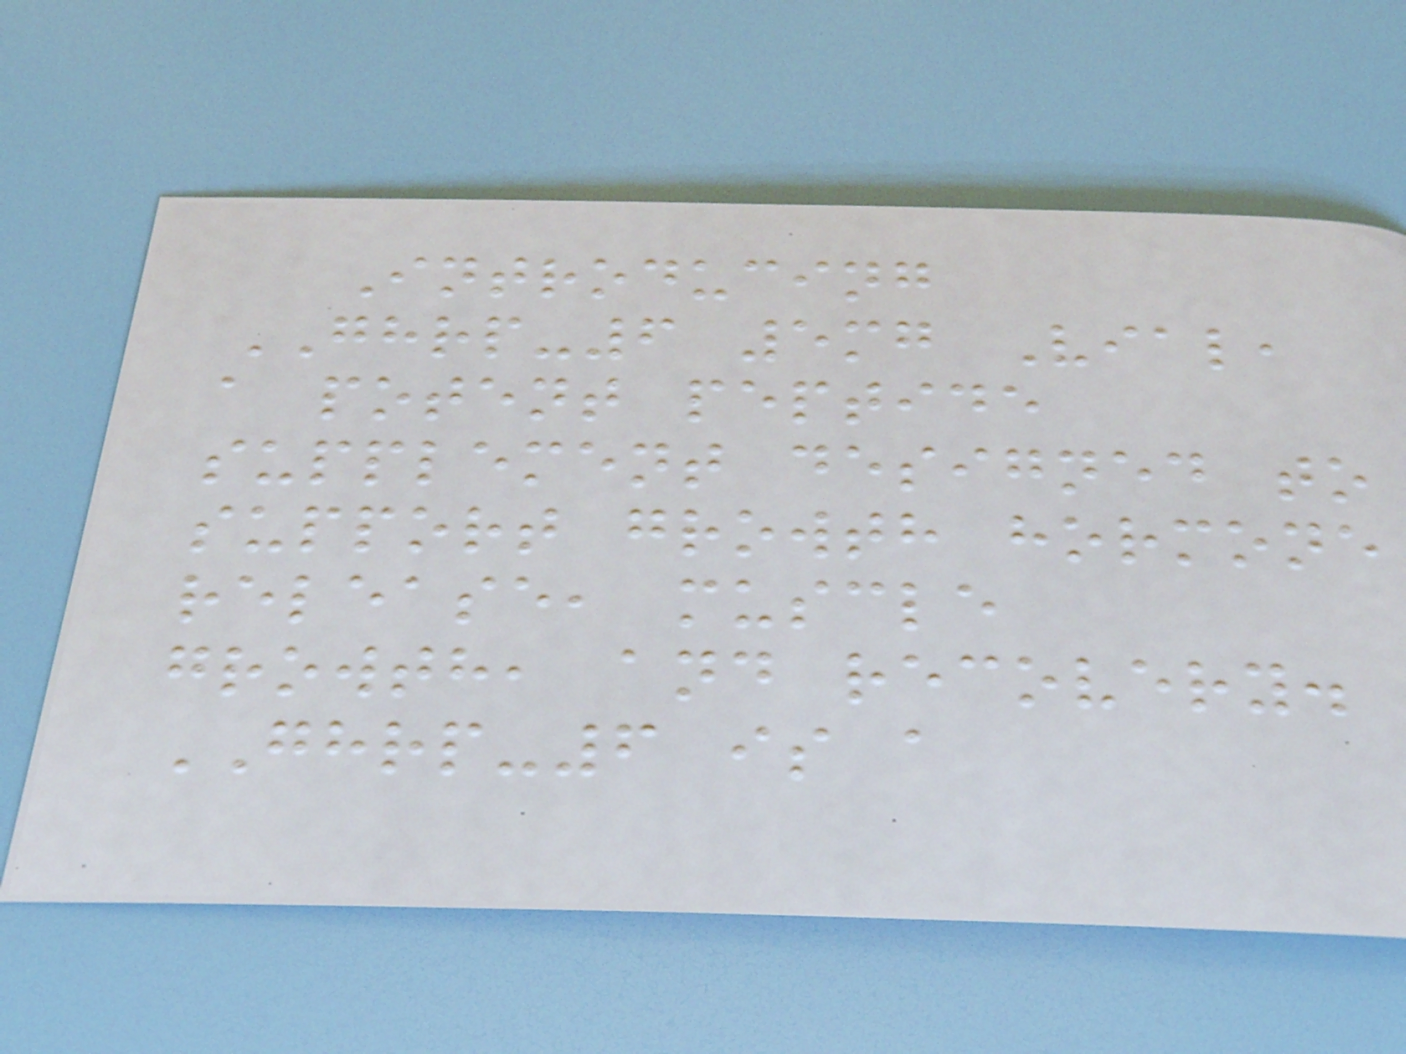Introducing
GHRP-6 5mg Vial,
a potent peptide
supplement designed to
support growth hormone
release, muscle
growth, and recovery.
GHRP-6 is a
